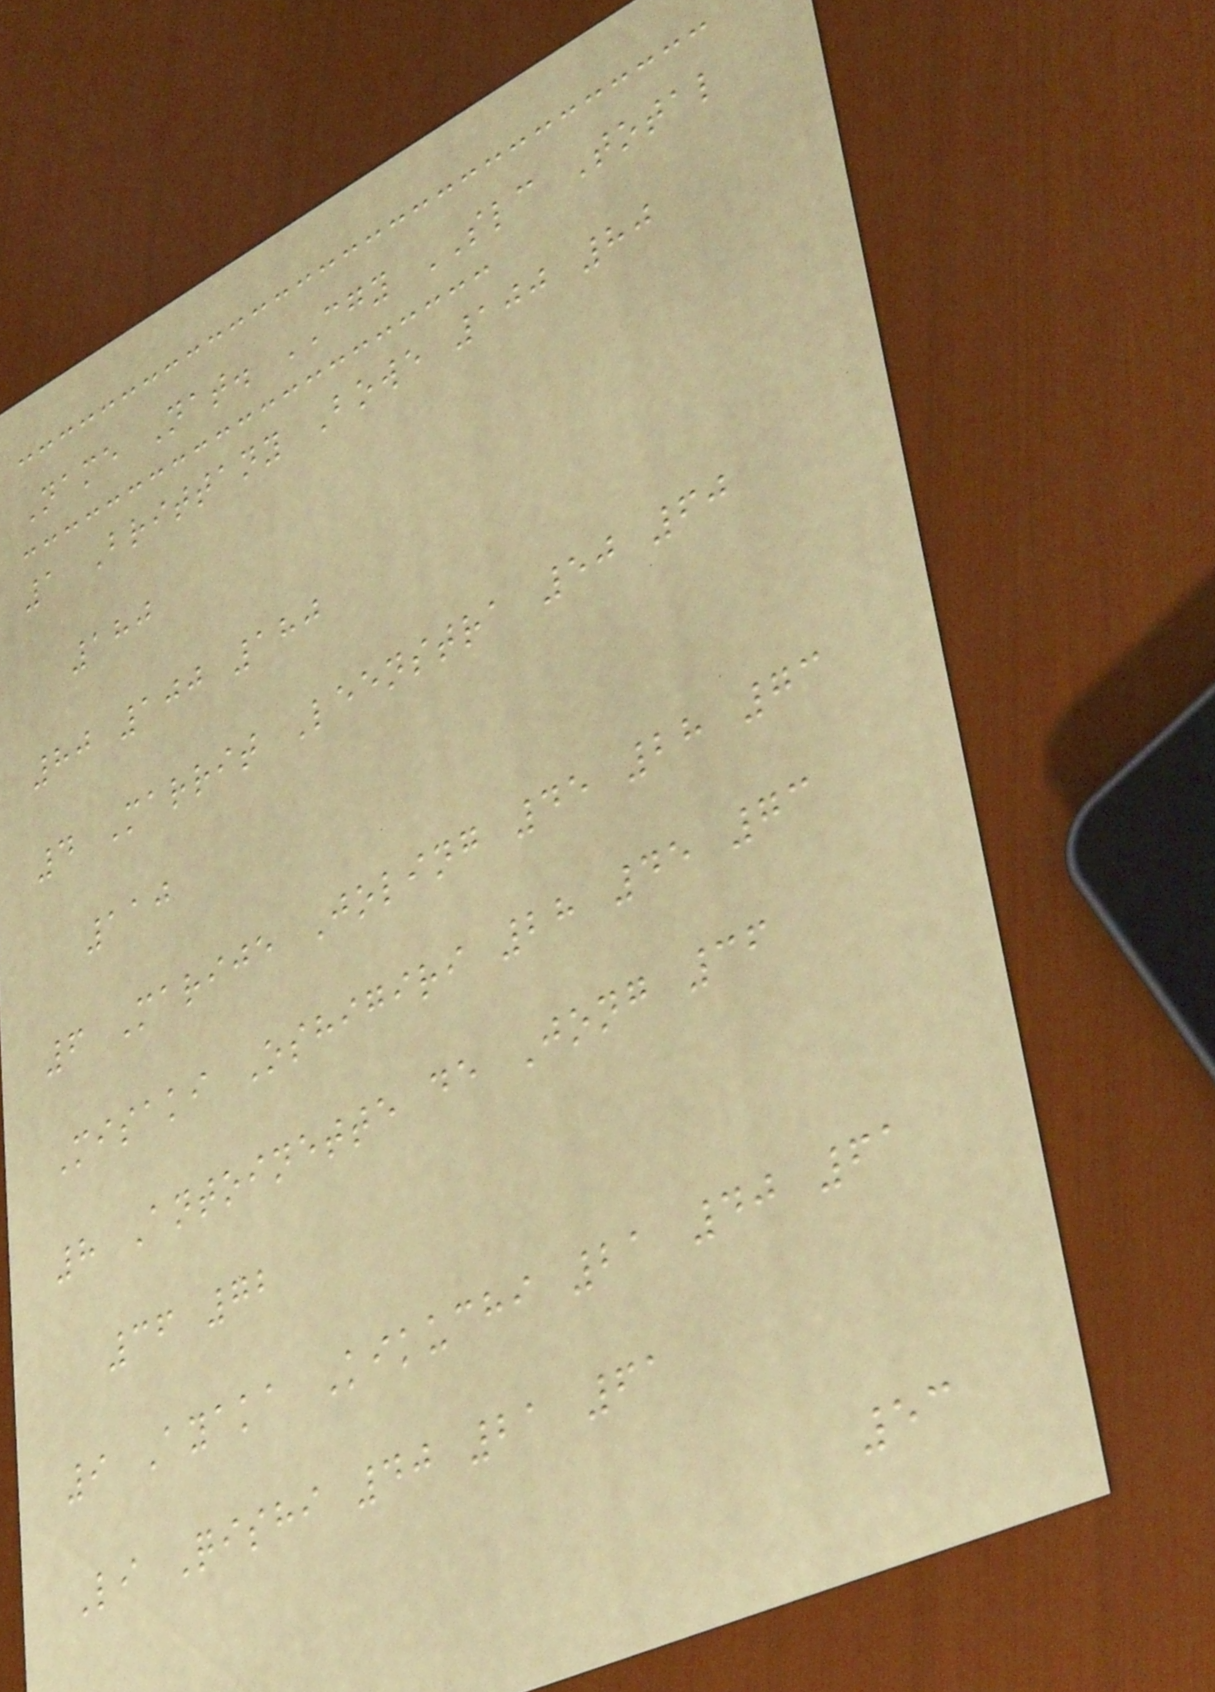Name Nat. CGY SLC Total
1 Brittany Bowe 100 80
180
80 100 180
4 Marrit Leenstra 50 60
110
6 Marije Joling 45 28 73
Misaki Oshigiri 28 45 73
8 Antoinette de Jong 36
36 72
9 Ayaka Kikuchi 21 40 61
Li Qishi 40 21 61
53
